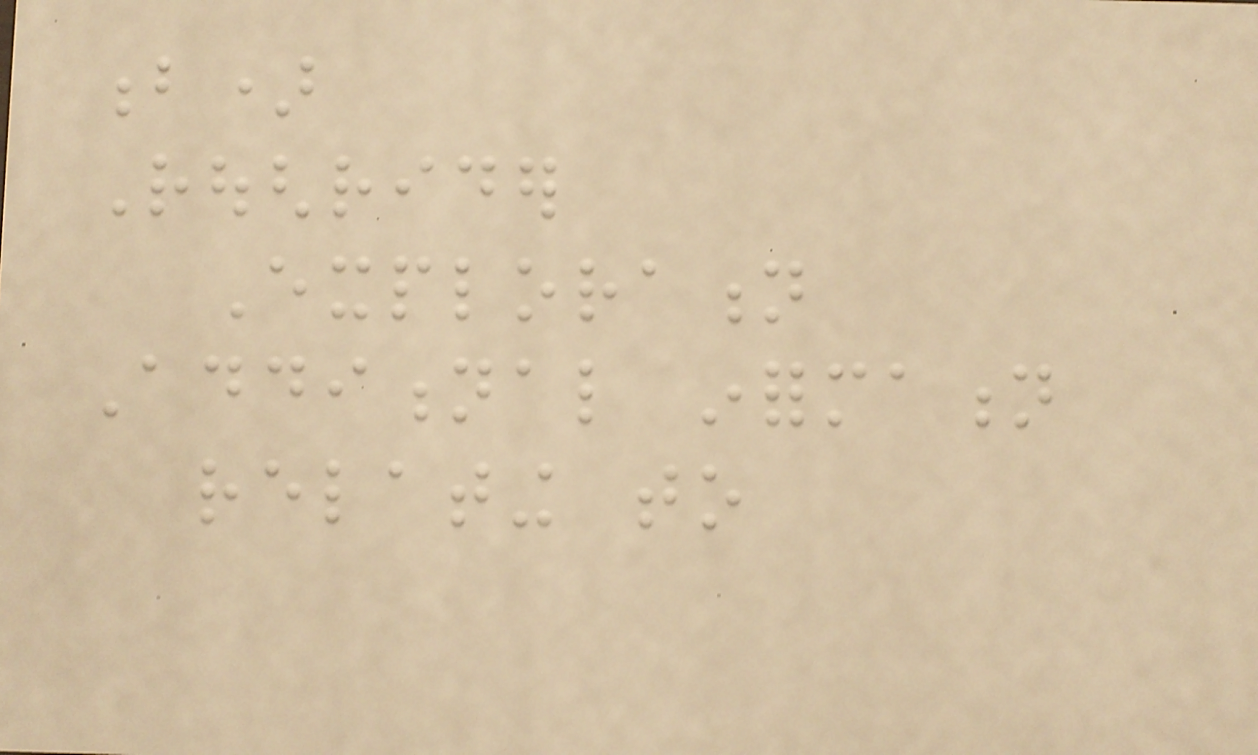b)
Roughrider
Exploration
Additional information
relating to
